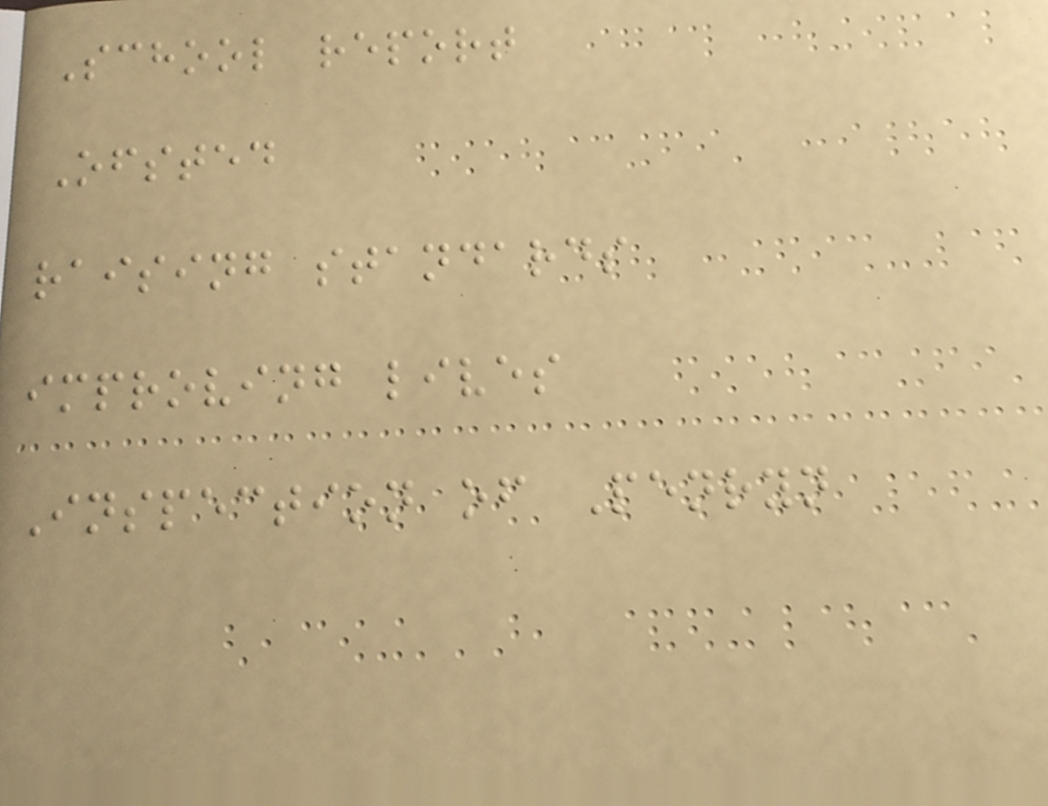School report
Ofsted
raising standards
improving lives
Inspection of Penryn
